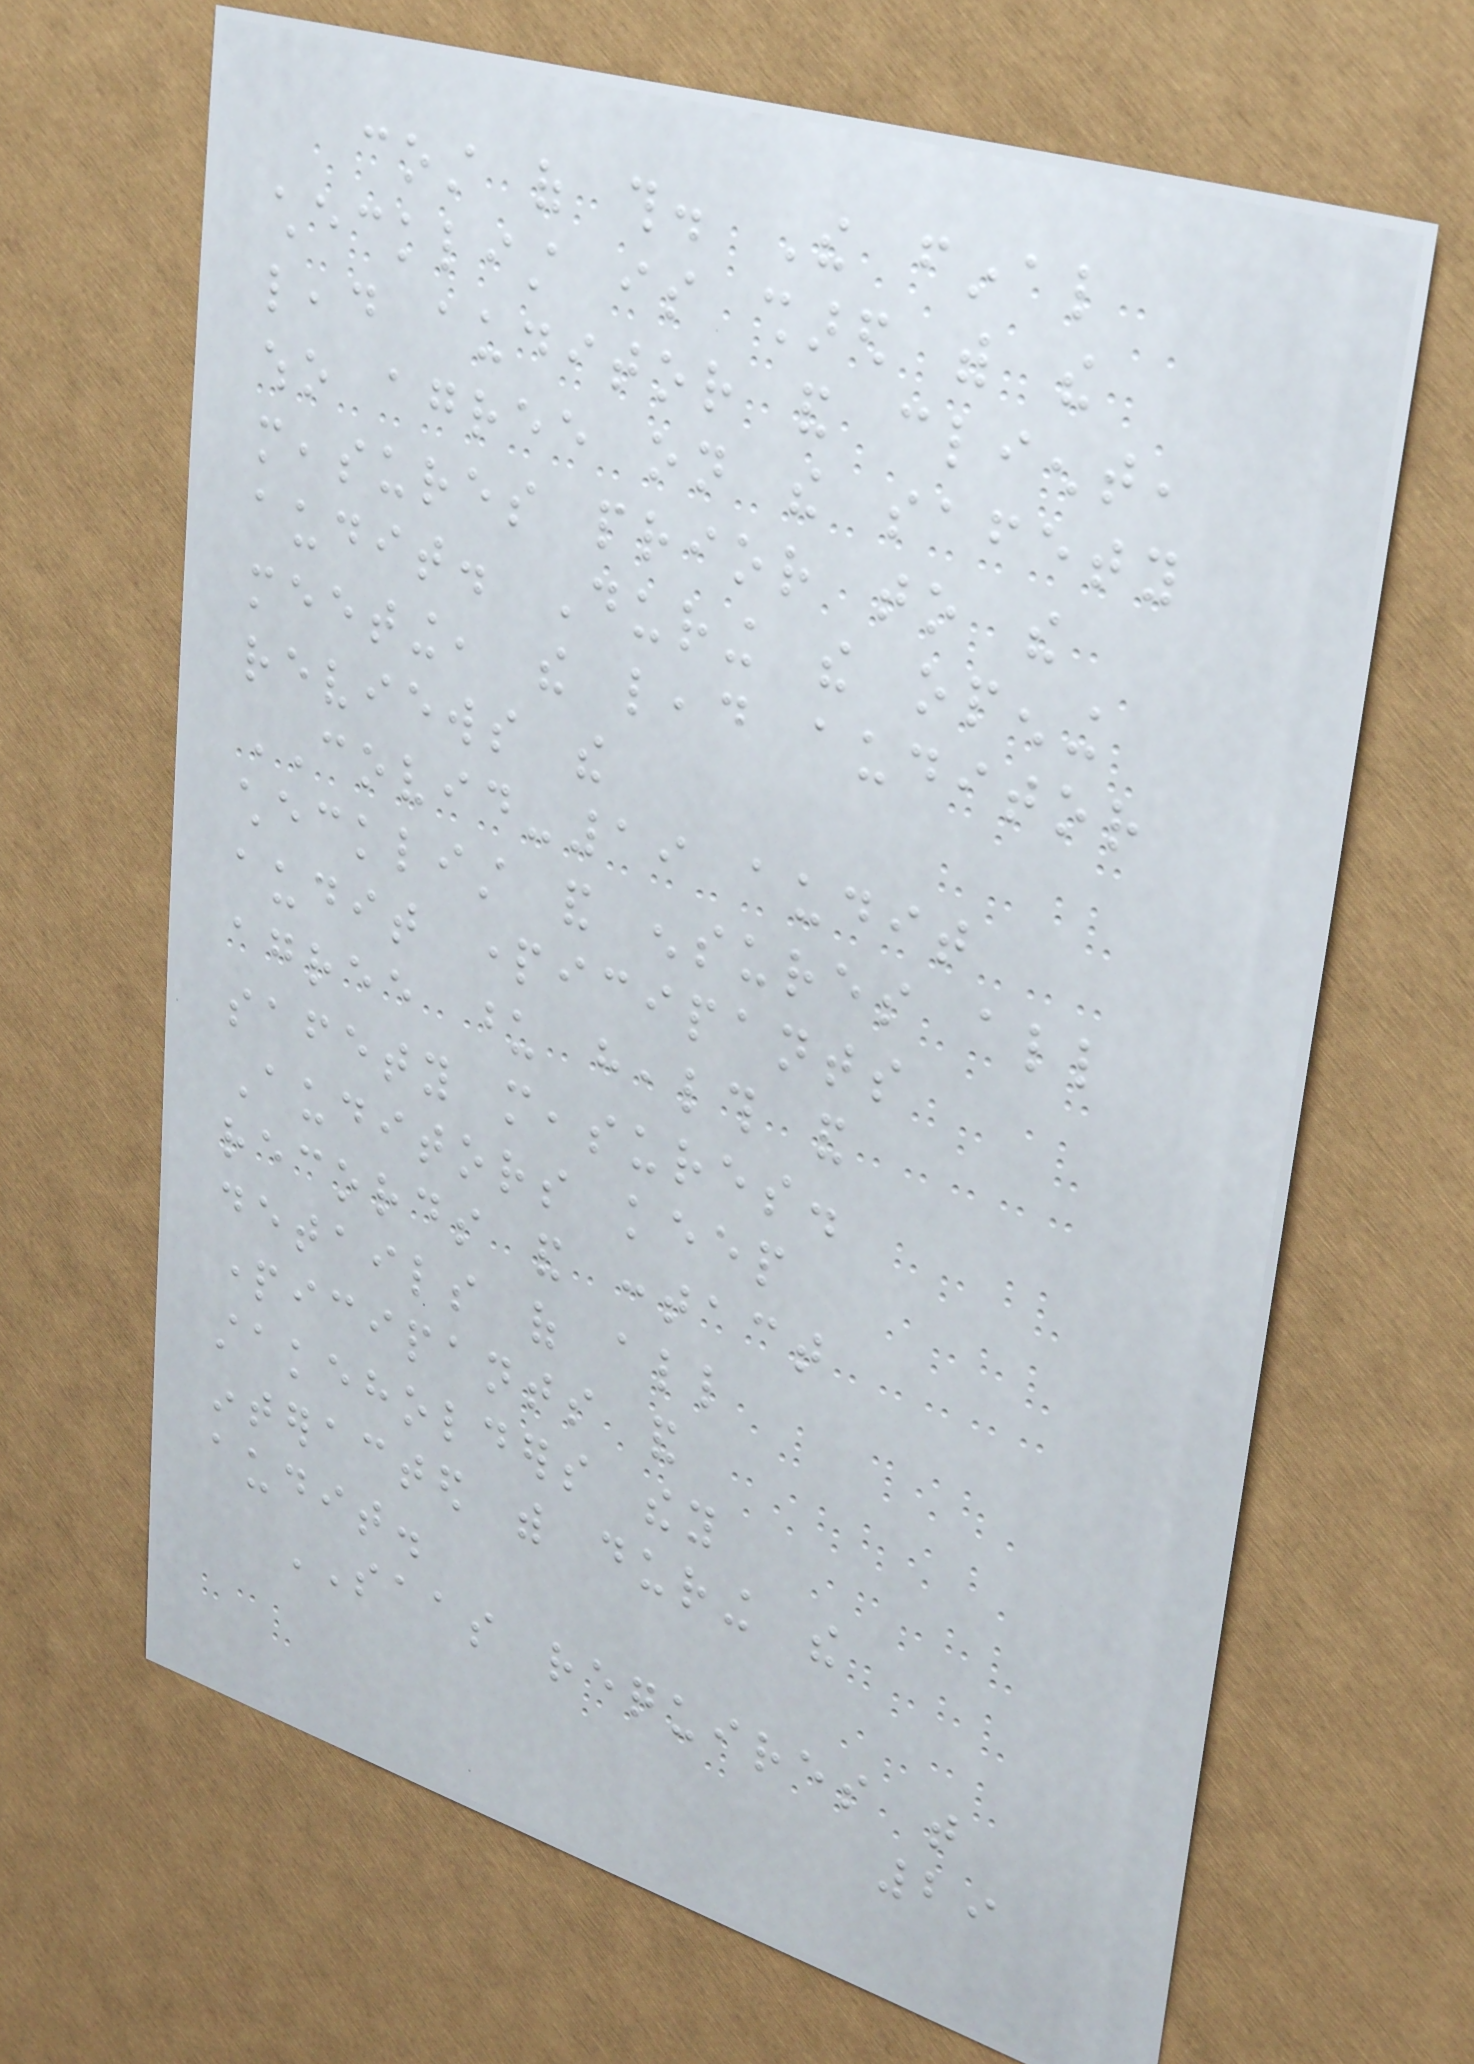cost of this. The final
checklist is shared with the
lead auditor and client,
who agree on the safety
measures prior to the
audit. During the opening
meeting, the lead auditor
reviews the
COVID-19 audit
checklist and ensures all
audit participants
agree upon health and
safety measures.
Auditors keep
records and contact
details of all
participants and
stakeholders they
interacted with during the
audit.
SAAS requires that
29
